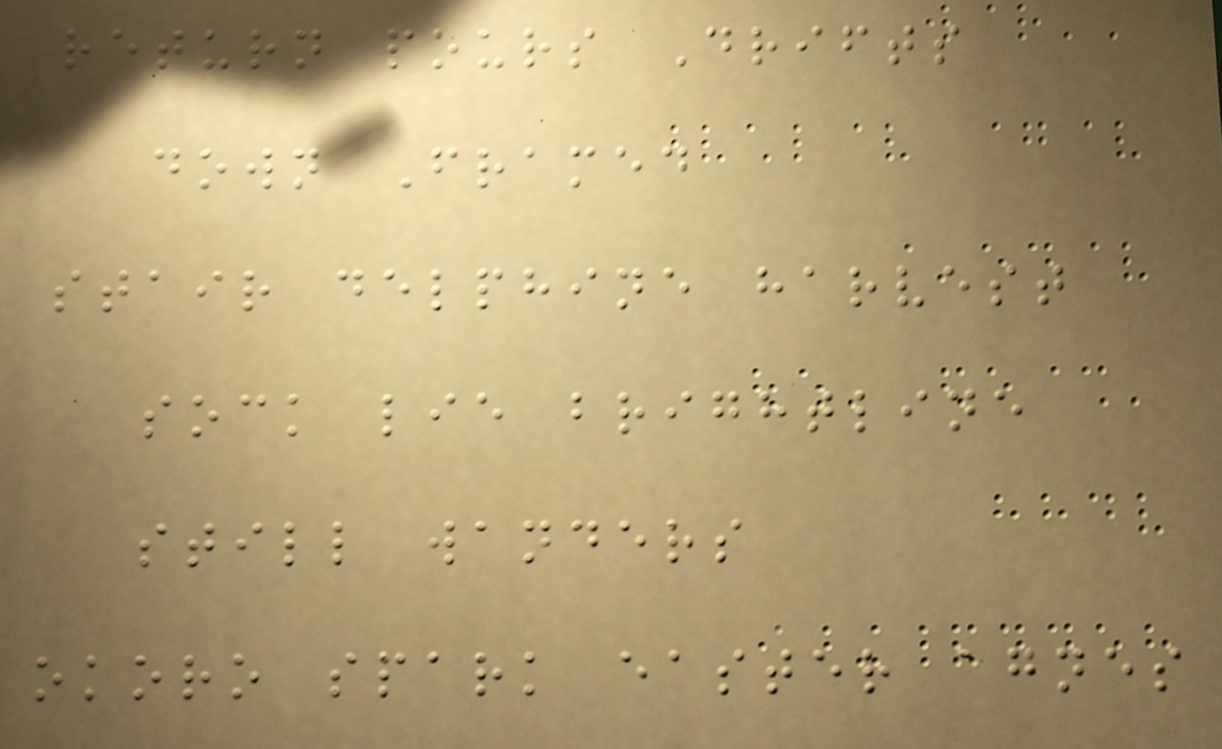return pours Drifts
down Framed
stair delphine harvest
sock lie brightline
still wanders
okoro spark easter agnes
